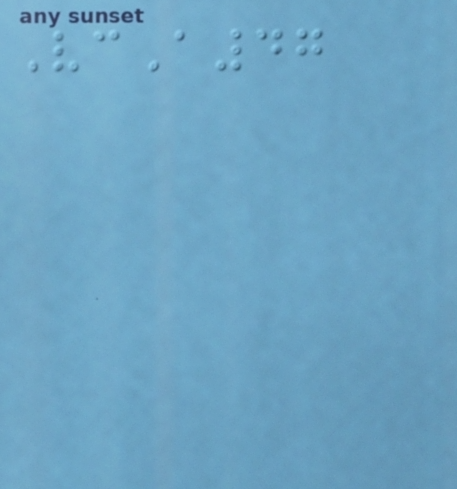VcA47
